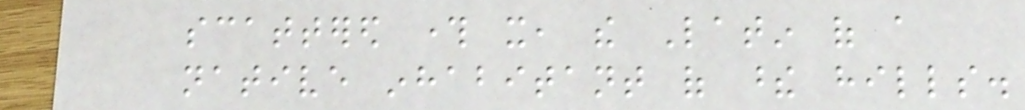scattered through it, the Latin of a
native inhabitant of these hills.
